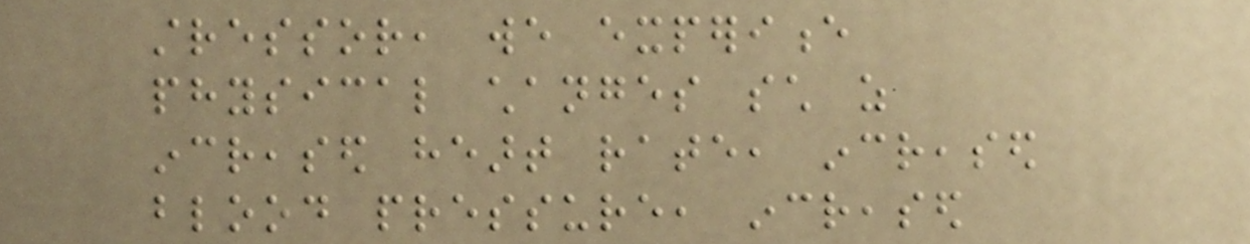stressor, we experience
physical changes such as
increased heart rate, increased
blood pressure, increased
